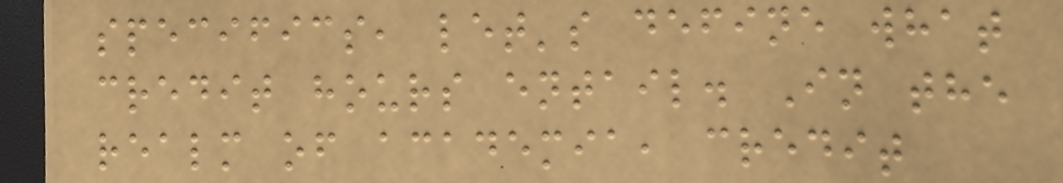specifics, let's define what
credit hours entail. In the
realm of academia, credit
